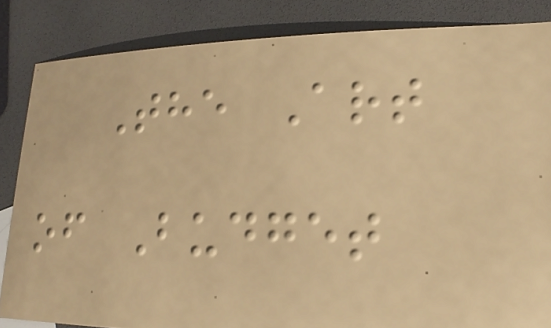The Art
of Budget
